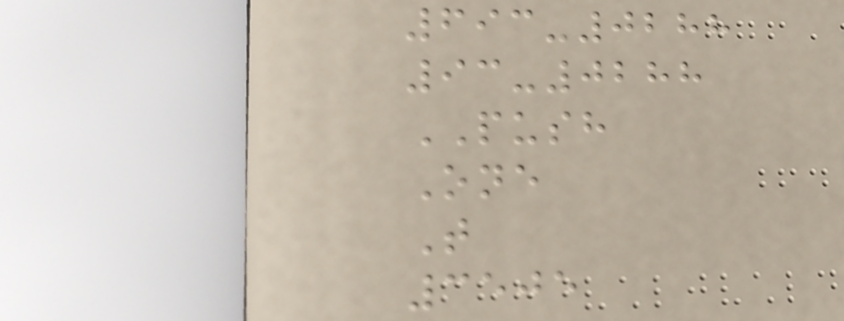693-0288
93-0288
PUSH
One
T
3505
